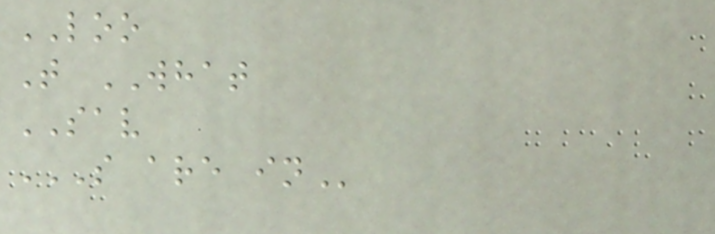LOO
T WHAT
SAV
S ARE IN
